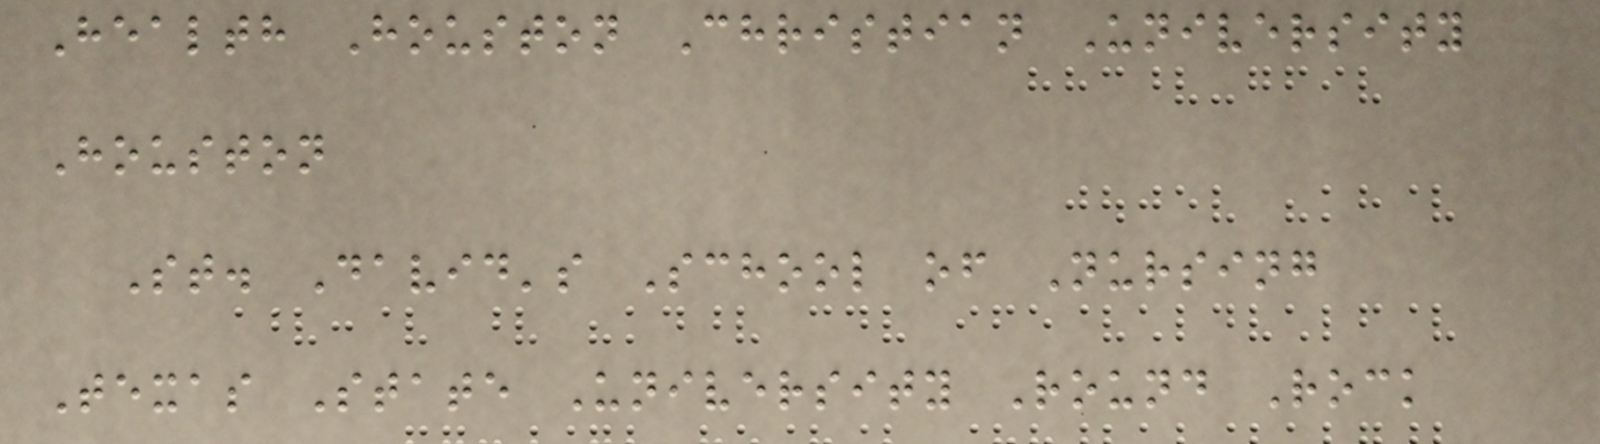Health Houston Christian University
Houston
St. David's School of Nursing
Texas State University Round Rock
